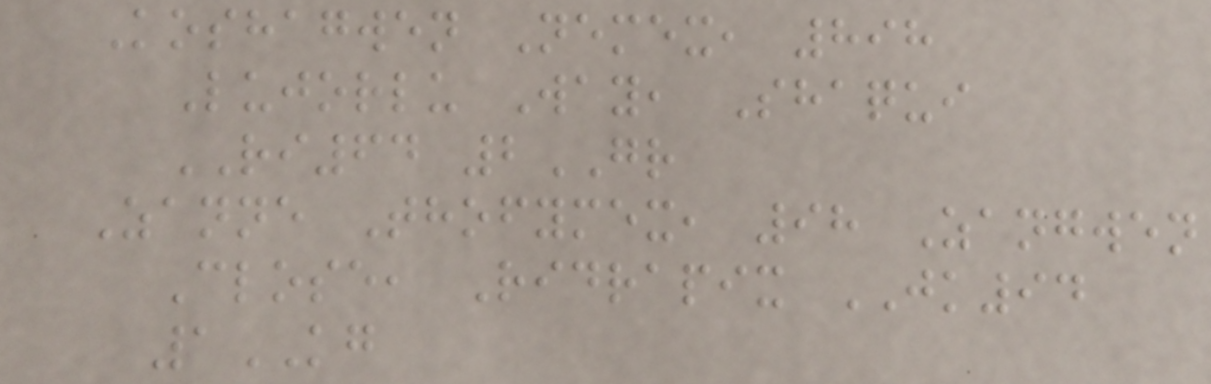Koshagwen Nemex, 898
Lujorlu Way, Shaqui
RI64 2GR
Zanne Thofymex, 98 Zangwen
Close, Ridrapix JK94
1KG
